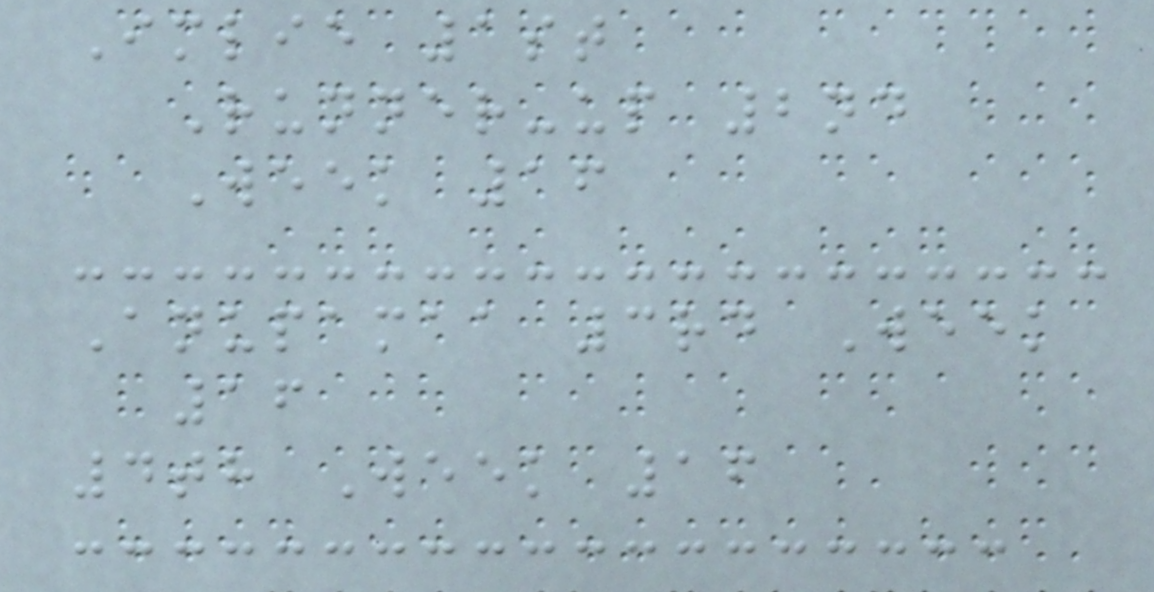Imlie 1st
Runner-up 2nd
Week 16
Anupamaa 3rd Week
16
4th Week 16
